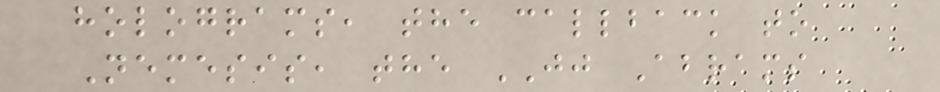holograms, the callback to
Nemesis, the JJ Abrams
